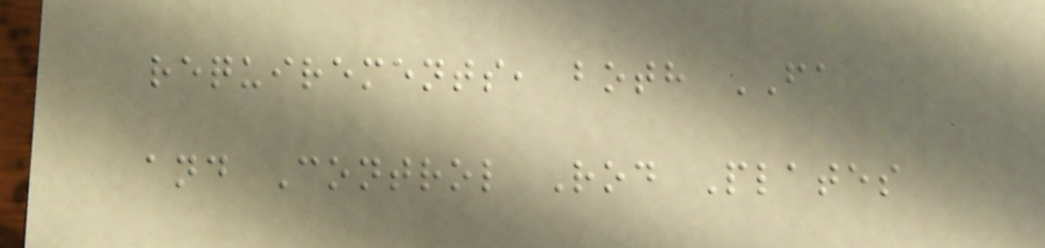requirements, both FA
and Control Rod Plates
